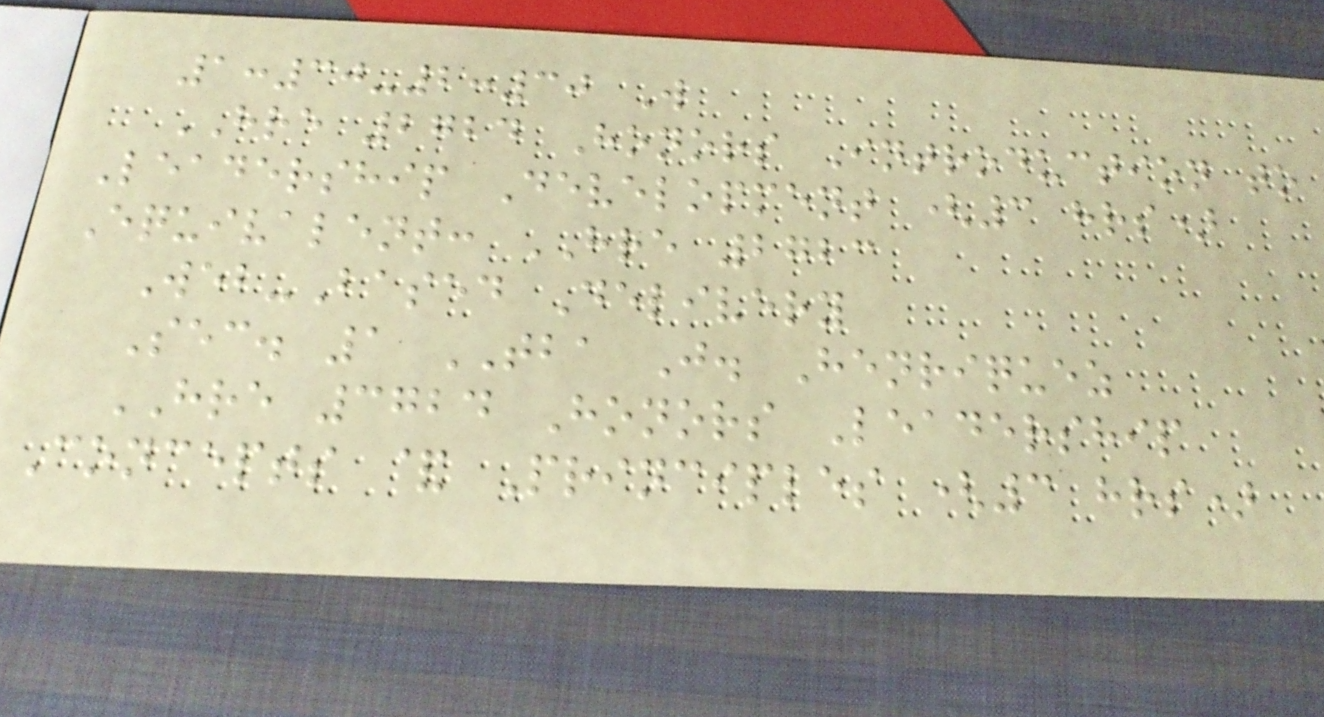1:30-2:30 W
HRE 2724 Honors Introduction to
Leadership Development (3 hrs)
Equivalent: HRE 2723
Web-Based Delivery
Sec. 1 TBA J. Henriquez
HRE 3724 Honors Leadership
Concepts & Principles (3 hrs)
